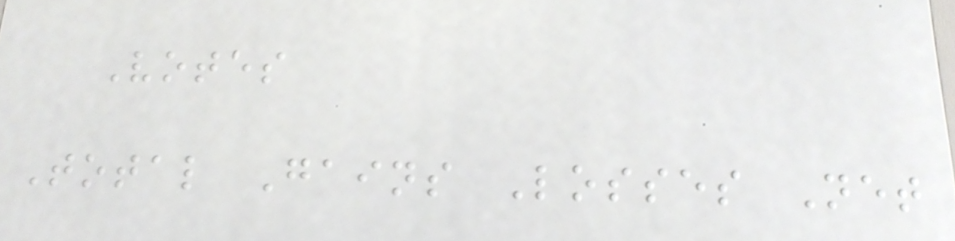Votes
Total Gains Losses Net
